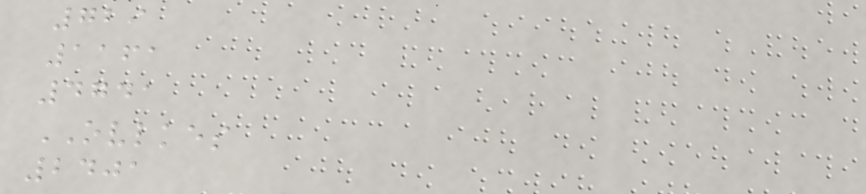729
1161
4741
OVLKES
2401
